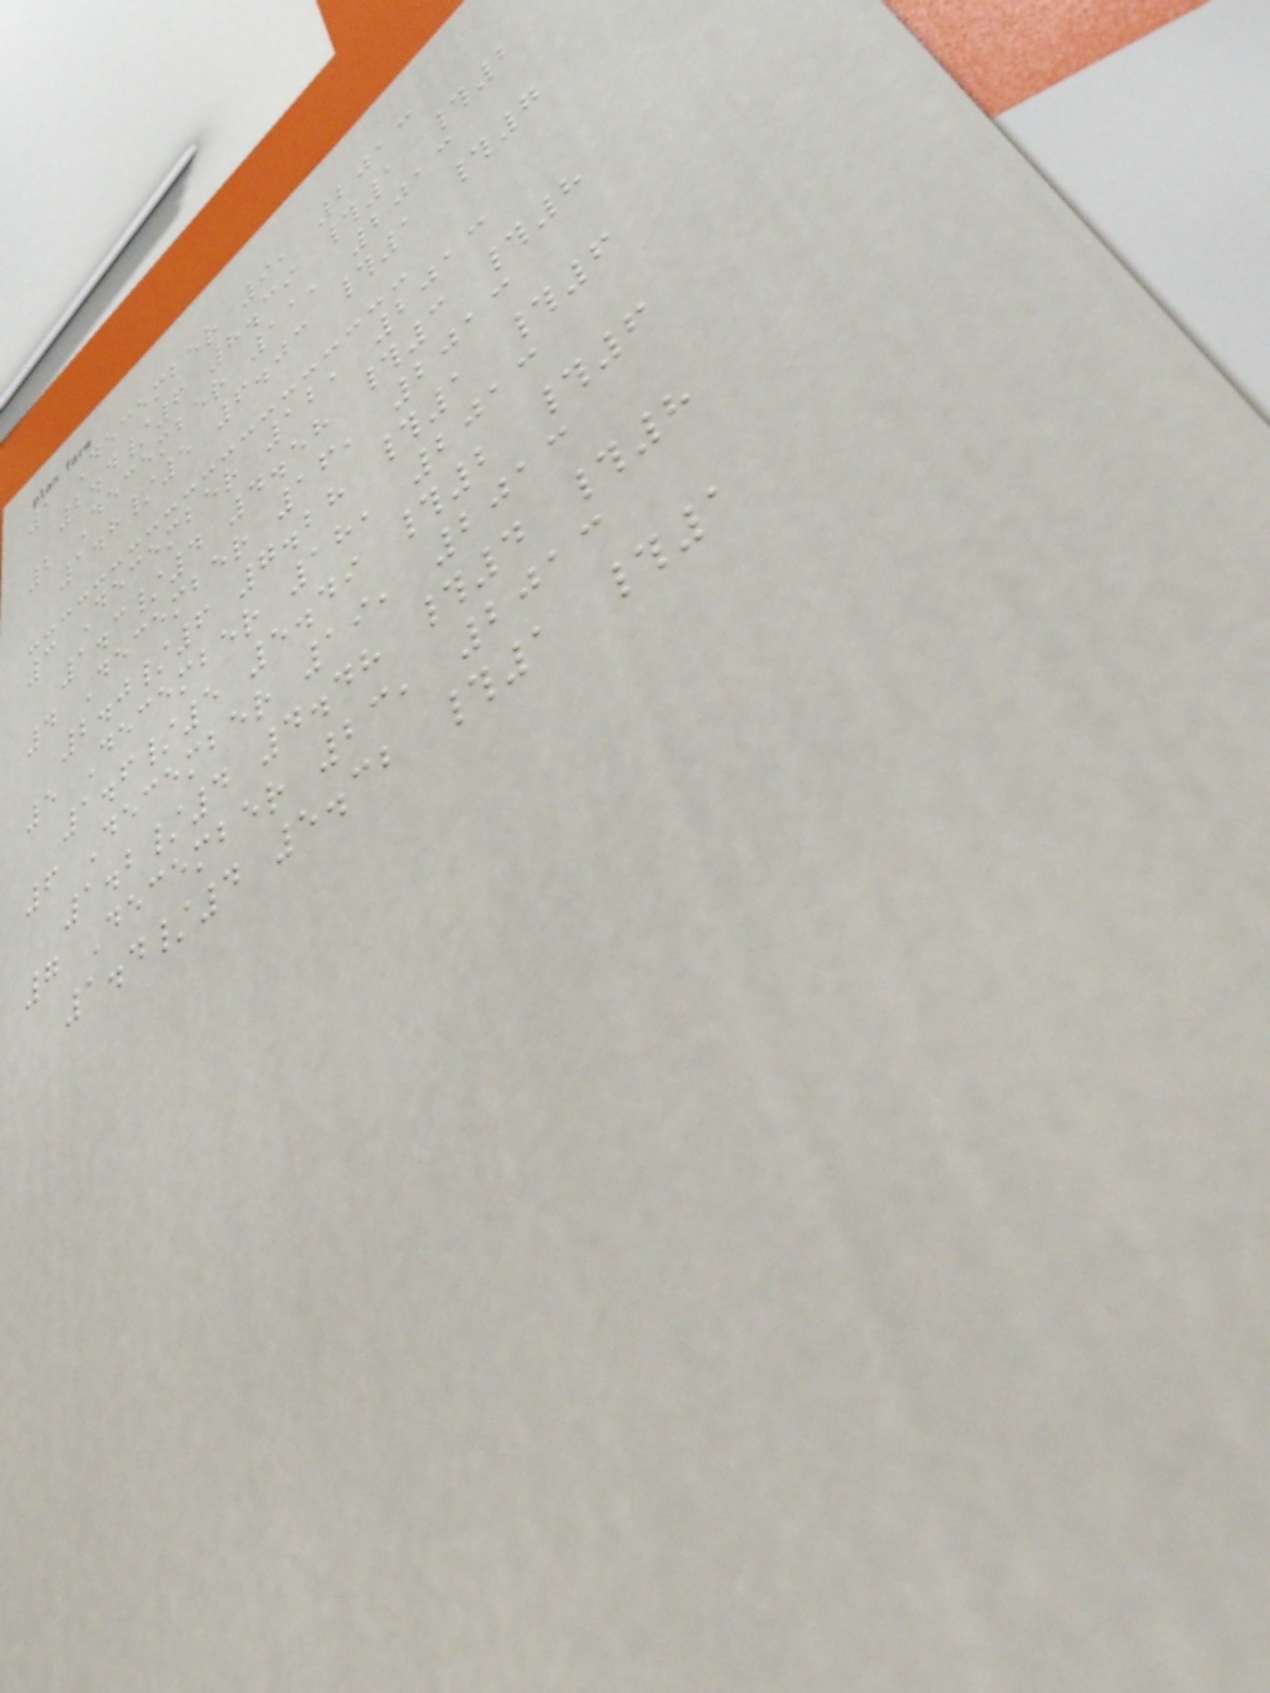1 December 9, 2013
2.4/6 8.39 #1 #2
2 December 11, 2013
1.8/5 6.03 #1 #7
3 December 12, 2013
1.3/4 4.58 #3 #8
4 December 16, 2013
2.0/6 7.28 #1 #6
5 December 18, 2013
1.6/5 5.49 #2 #6
6 December 19, 2013
1.2/4 4.48 #4 #8
7 December 23, 2013
1.4/4 5.32 #1 #1
